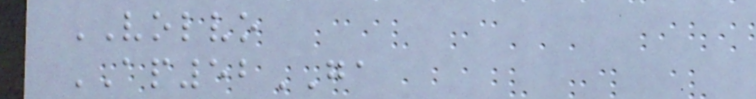VOLVO
AP52GA
